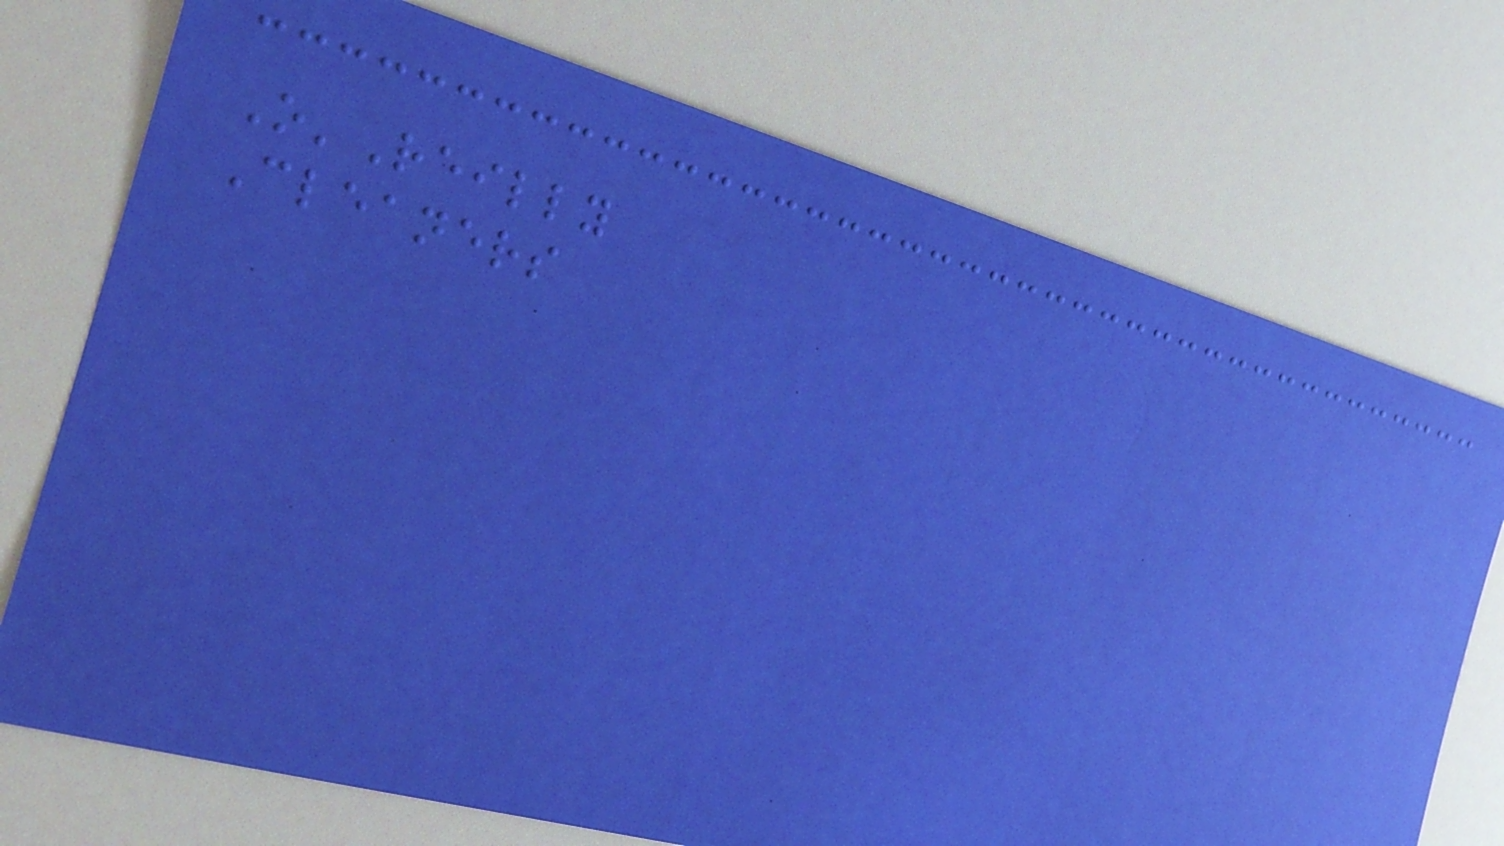O'Reilly
Cleaners
